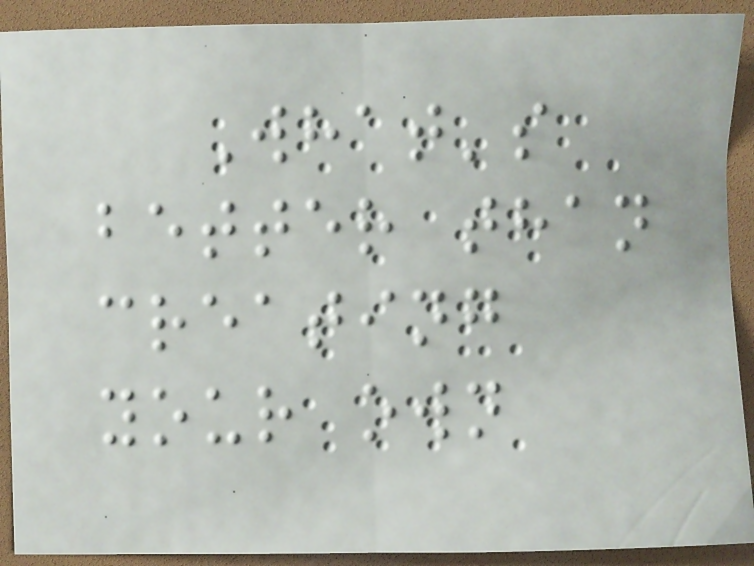What's
better than
creating
your own
